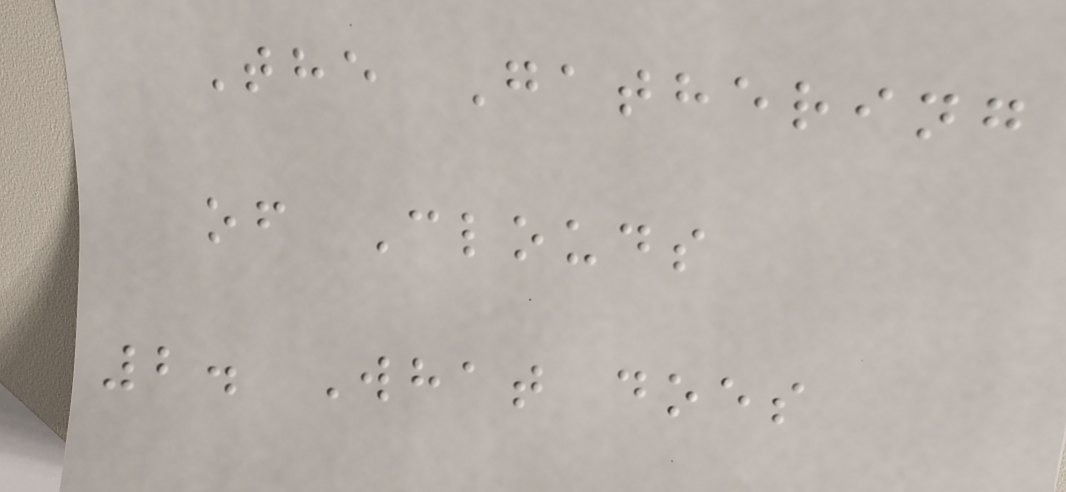The Gathering
of Clouds
2. What does
